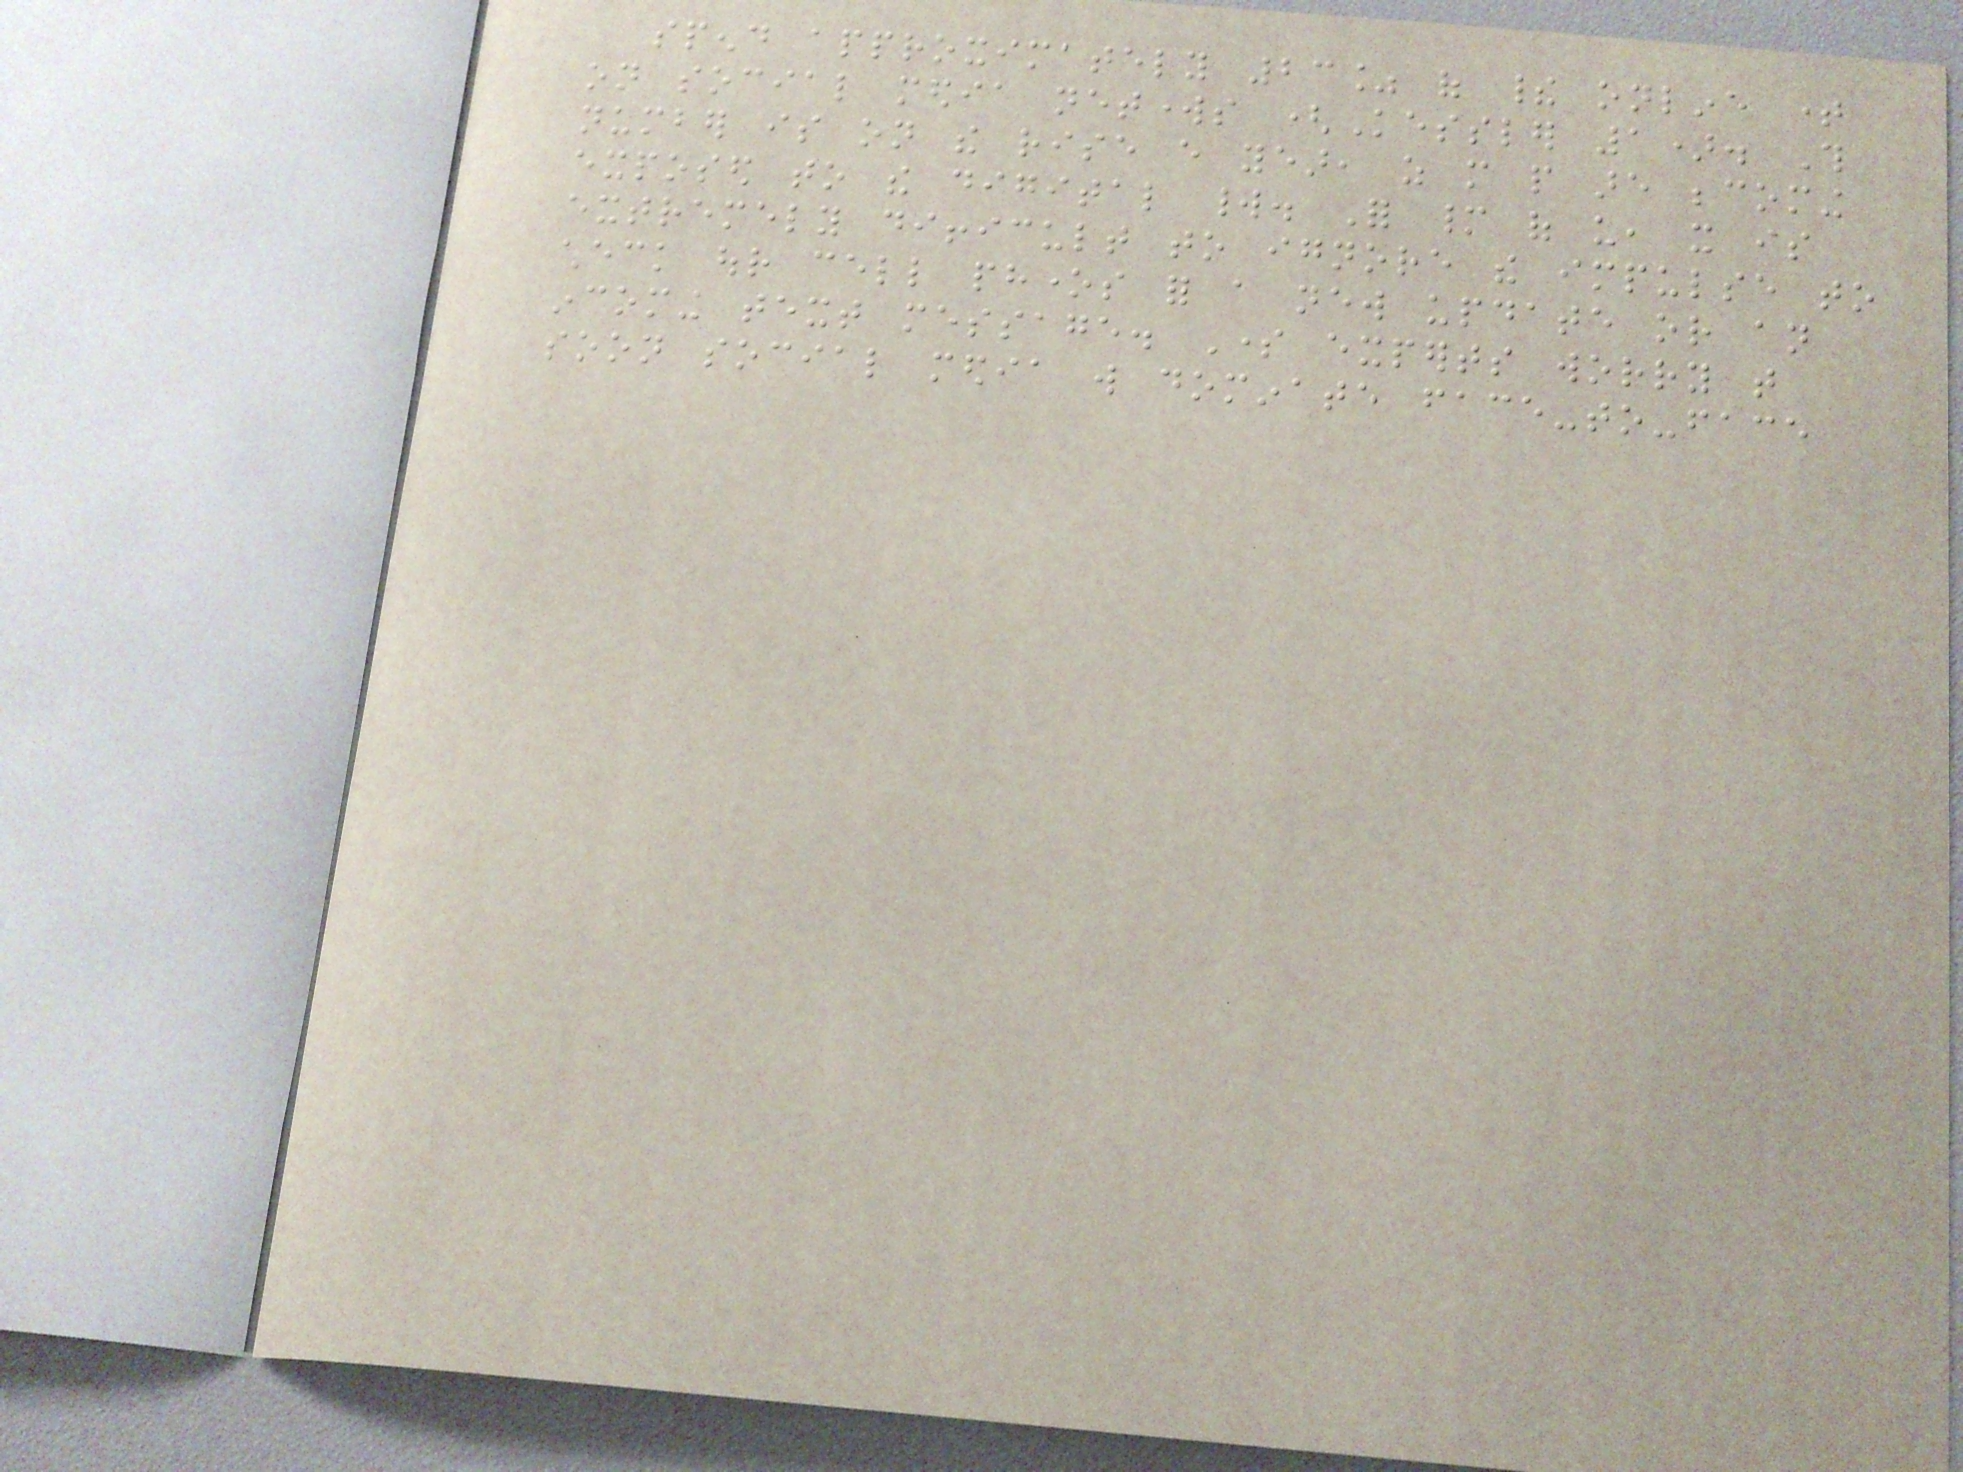spend approximately 23% of their online time
on social media networks (Kessler 1). This
number is on the rise every year, as more people are becoming
exposed to the digital world. For many of us, it is
extremely difficult to ignore the impulse to
check our cell phones for a new update or an
incoming text message. Some experts worry that
soon social media will dominate face-to-face
